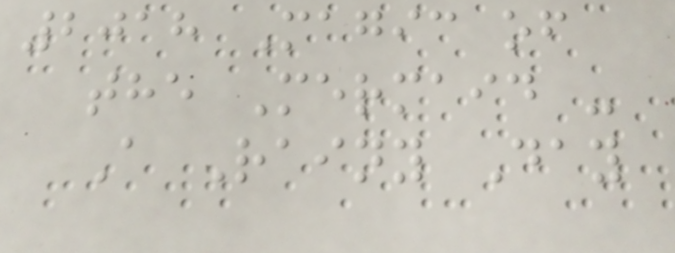2018 Magic of
the Mermaid -
A Rainy Day
